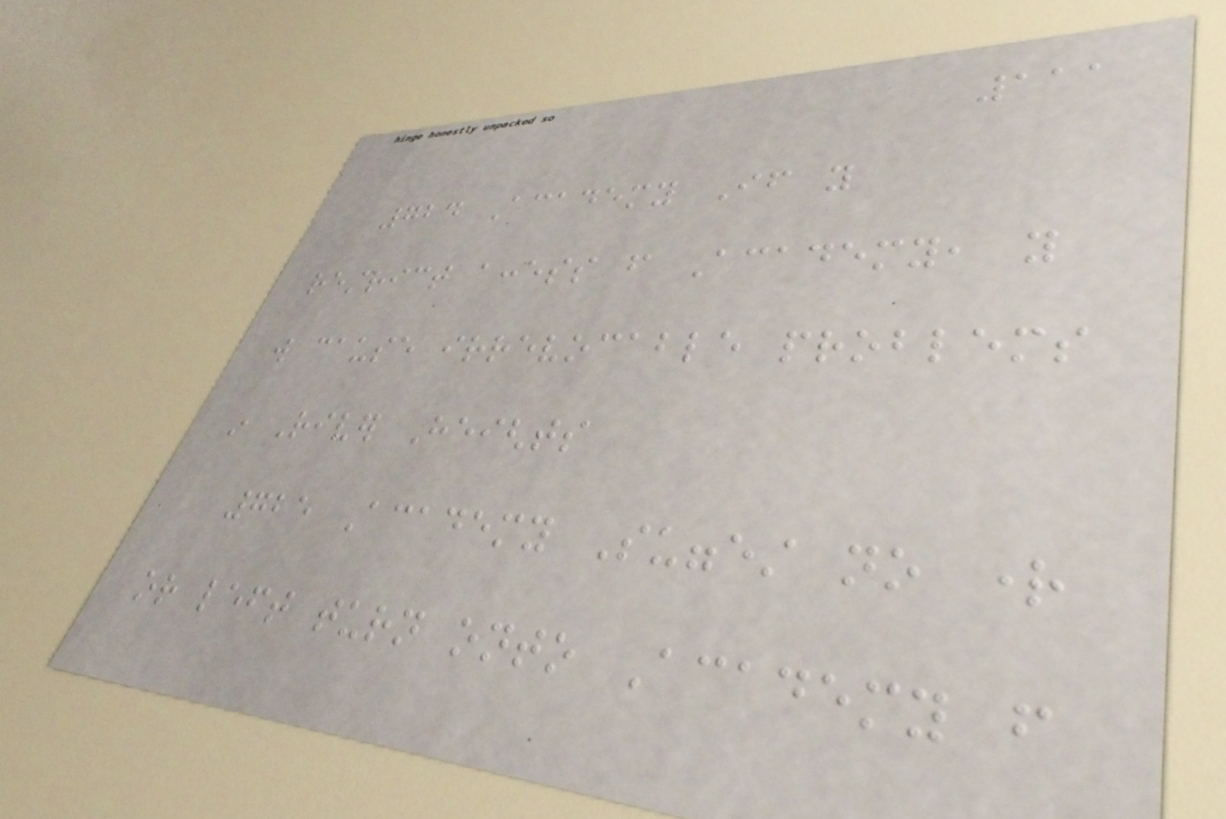111
724 Academy If you
restrict access from Academy, you
will cause irrevocable problems
in River Heights
725 Academy Suggest no right
or left turn onto Academy from
